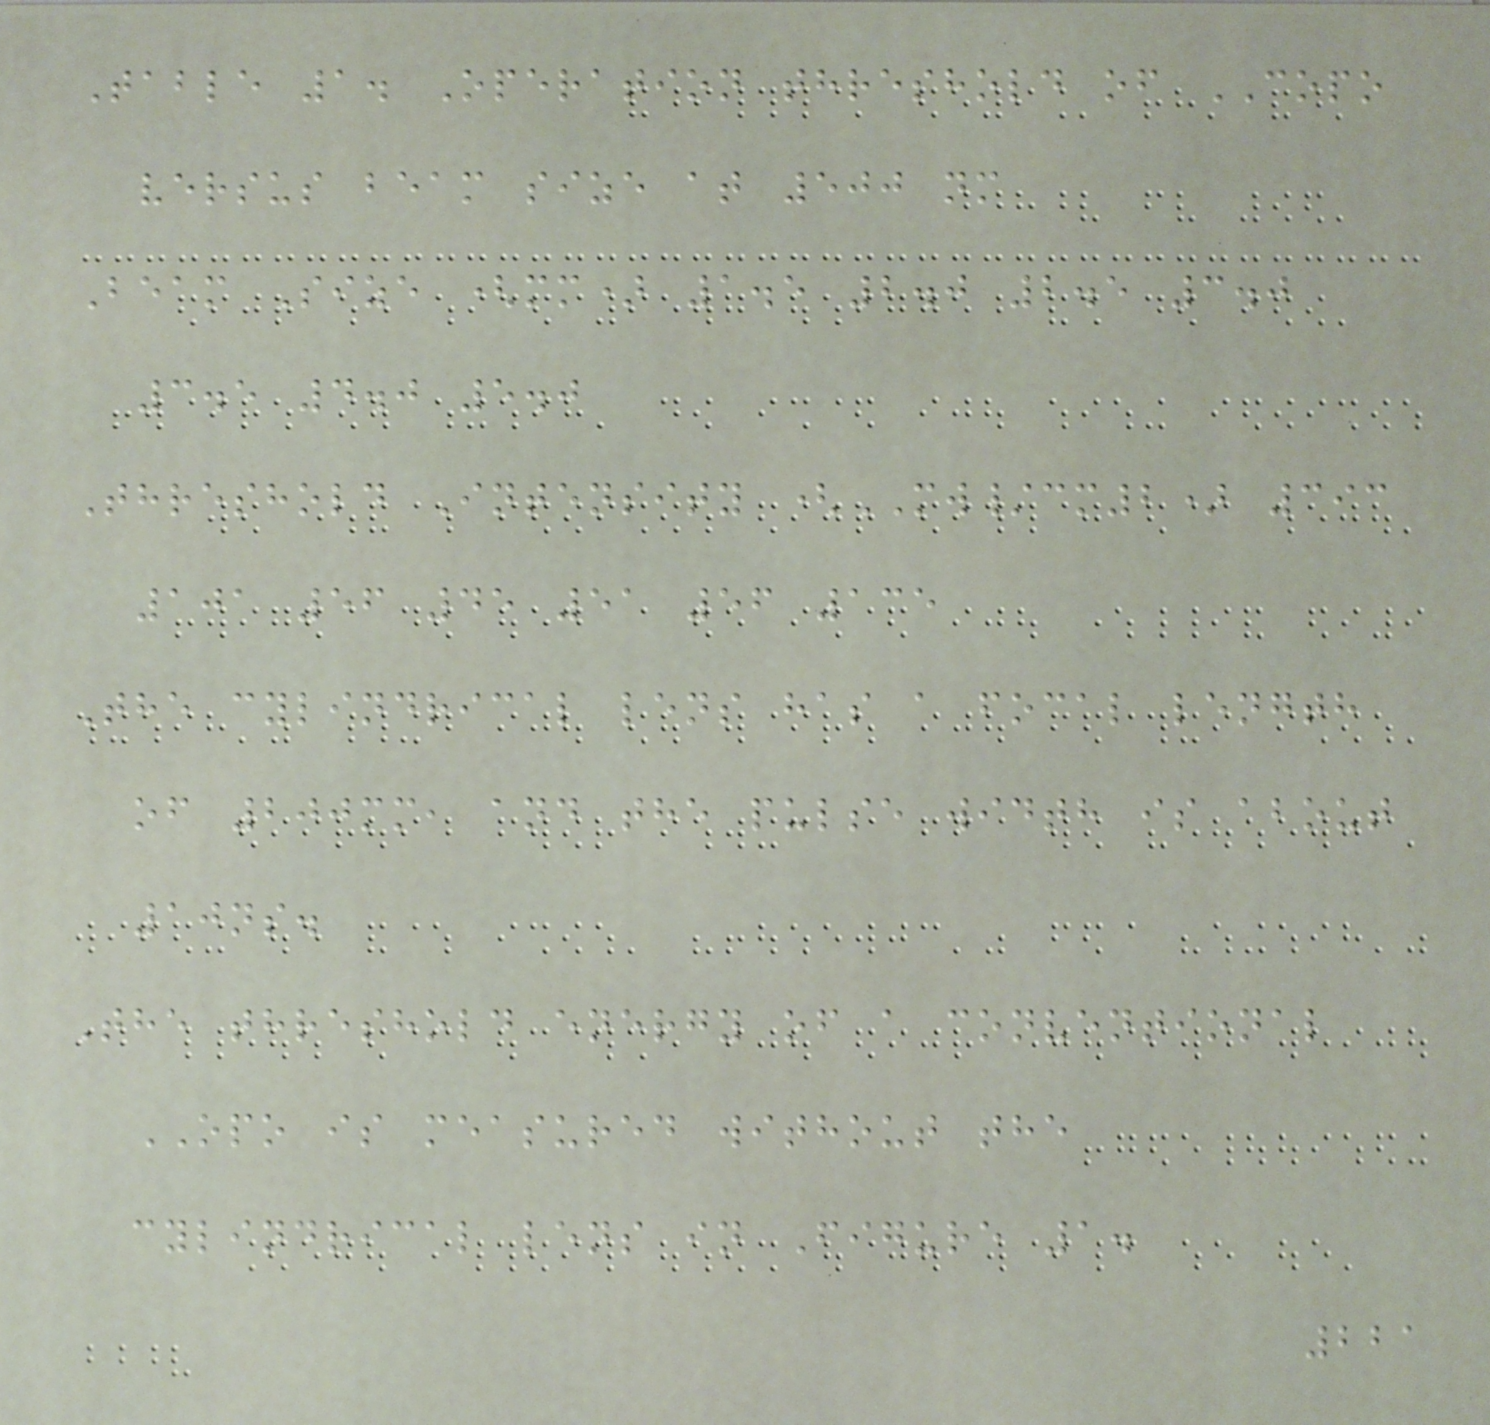Table 1. Operation threshold of COPO
versus beam size at 500 nm
Beam Size (mm) 1.5 2.0 2.5 3.0
3.5 4.0 5.0
Threshold Intensity (MW/cm2) 393
101 56 45 51 56 135
The cylindrical lens has a focal length
of 200mm, and the pulse width is about
10ns.
The threshold energy of a conventional
OPO is measured without the
cylindrical lens in Figure 1.
221
